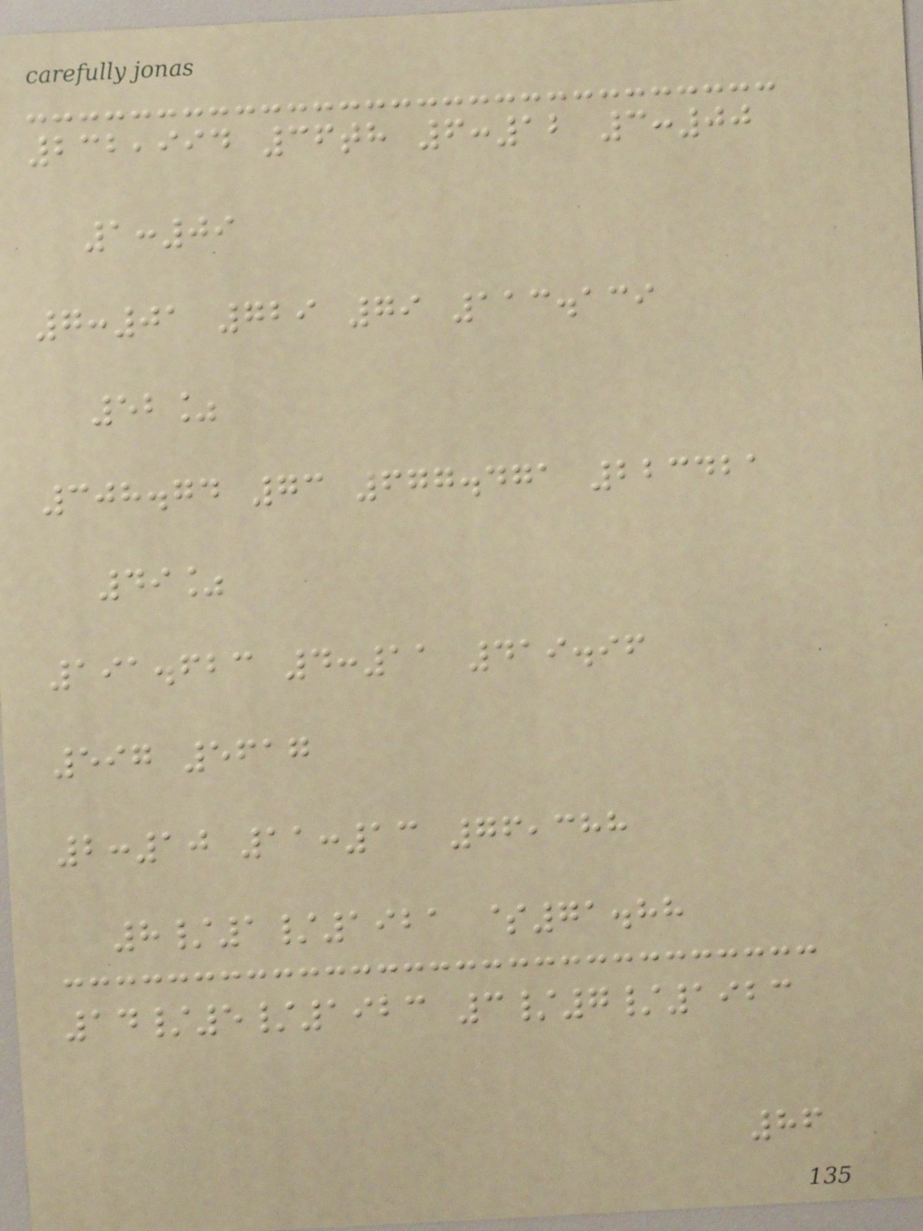232,994 36th 6:12 3:00
1:09
7:01 729 79 113.139
52%
308.74 73 677.471 223421
49%
191.623 4:11 419.96
597 5617
2:10 11:13 76,388
8/1/1921 $71.88
14/5/1923 3/7/1923
86
